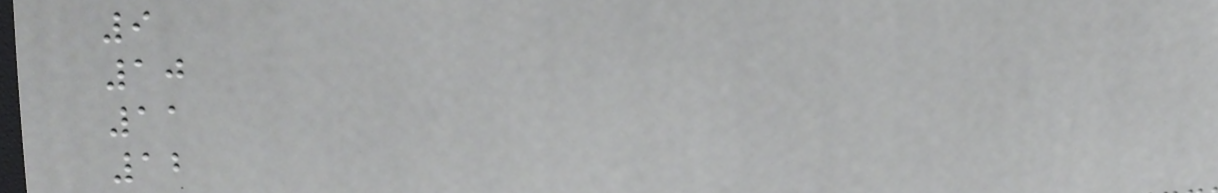9
10
11
12
